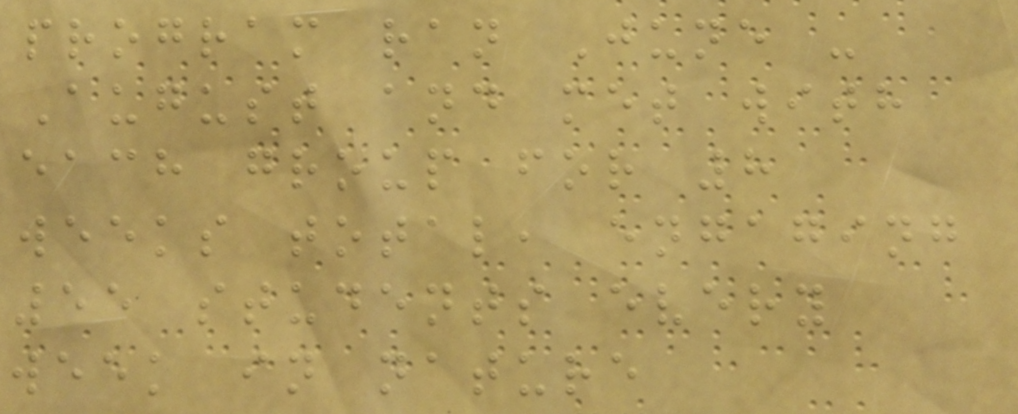program ran June -
August and met with
each group for 8
weeks total, engaging
55 students every
week in nature
